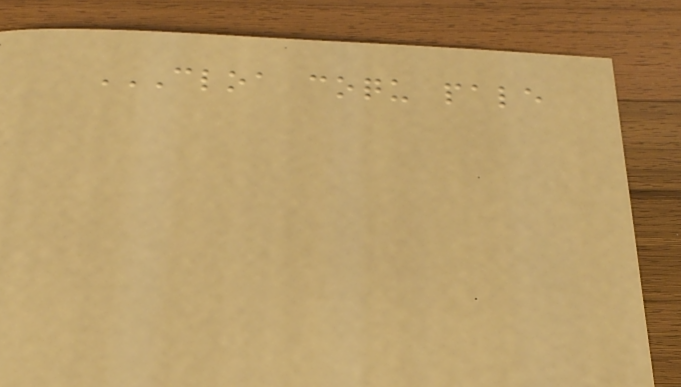CLOA COQU PALE
